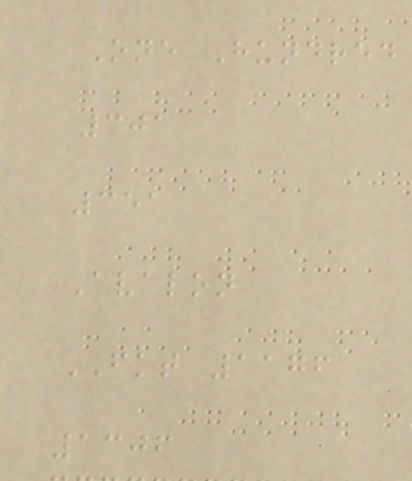One Hundred
301
351
Avalon
FKT 1176
1306
